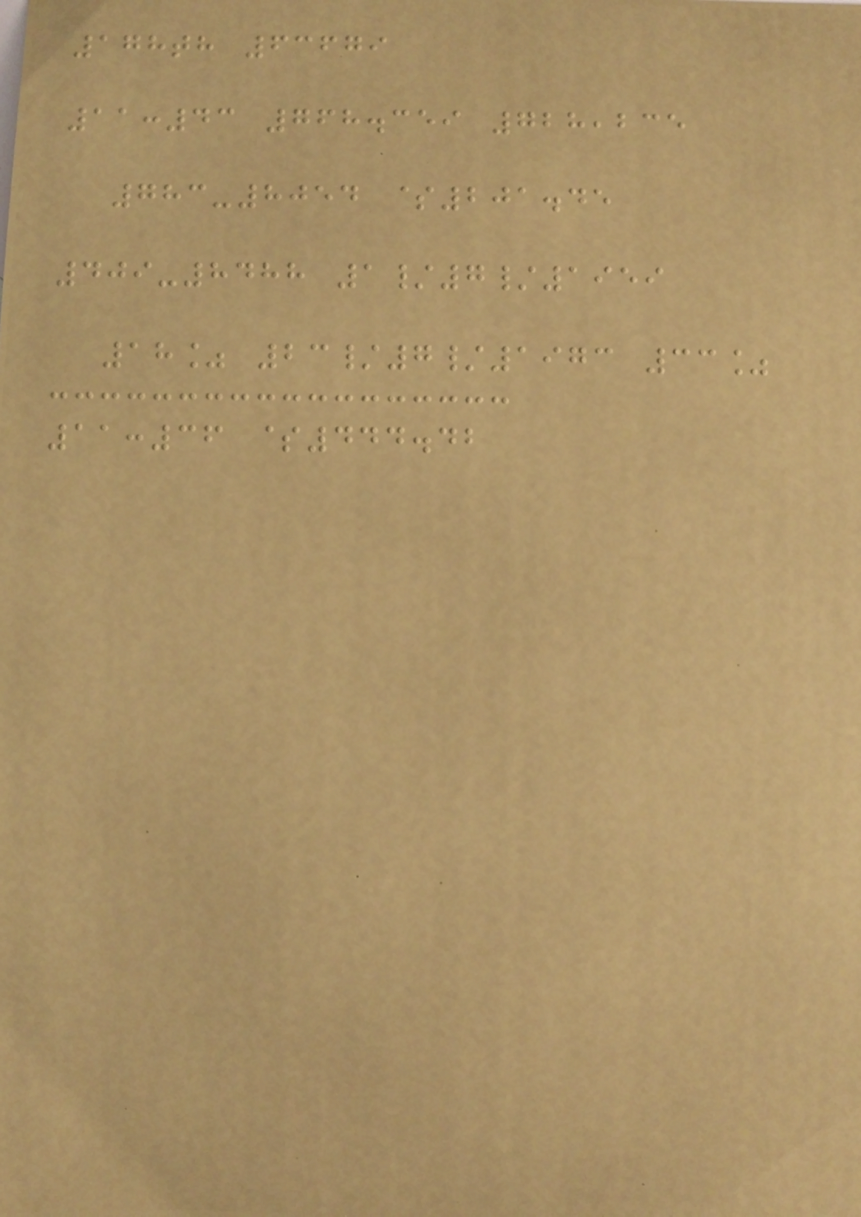178th 63679
11:43 768.359 728,235
783-8054 $201.45
409-8488 1/7/1959
18% 23/7/1973 33%
11:36 $444.42
